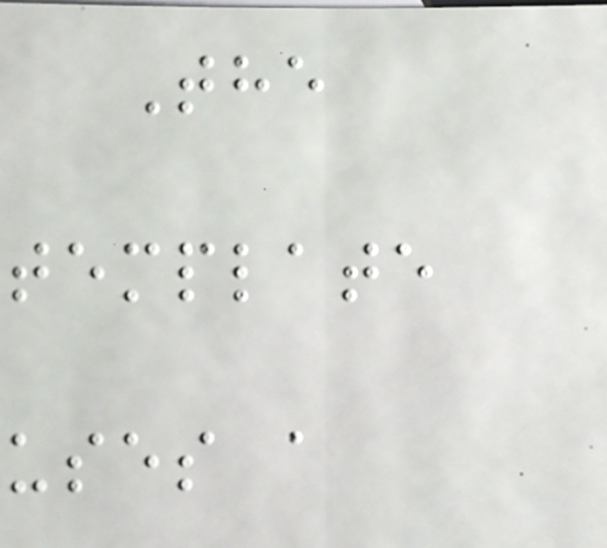The
template
uses a
